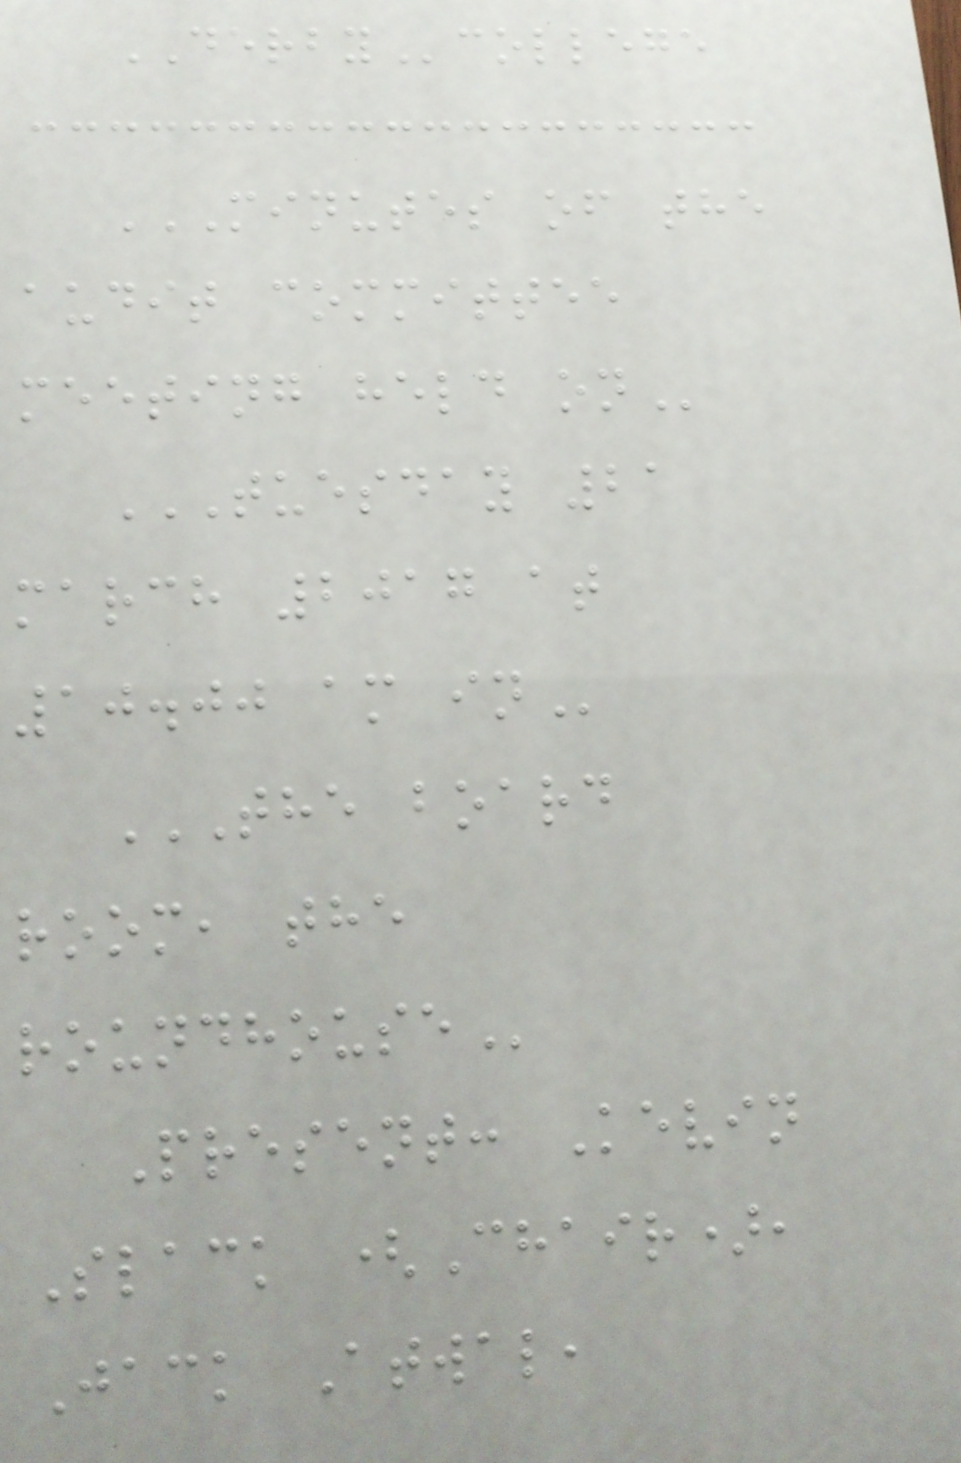DERBYcollege
MINUTES OF THE
AUDIT COMMITTEE
MEETING HELD ON
TUESDAY 21
MARCH 2017 AT
10.00 AM IN
THE BOARD
ROOM, THE
ROUNDHOUSE
Present: Kevin
Slack (Chair),
Jack Atwal,
